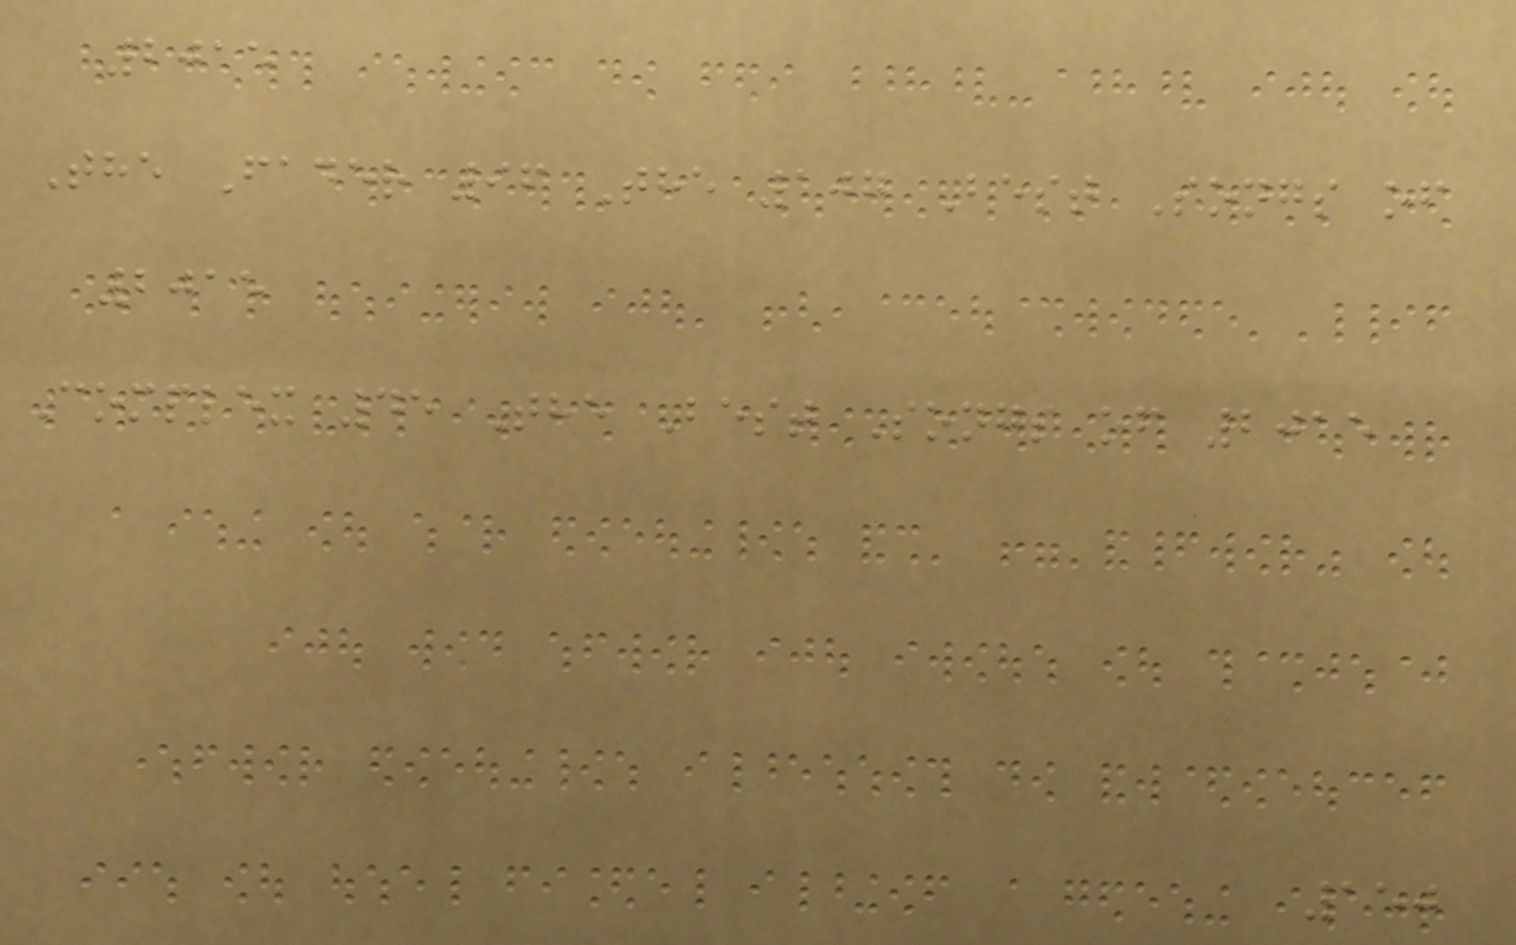2015
The Fader 96 The 107 Best Songs of
2015
Complex 45 The Best Songs of 2015
150
